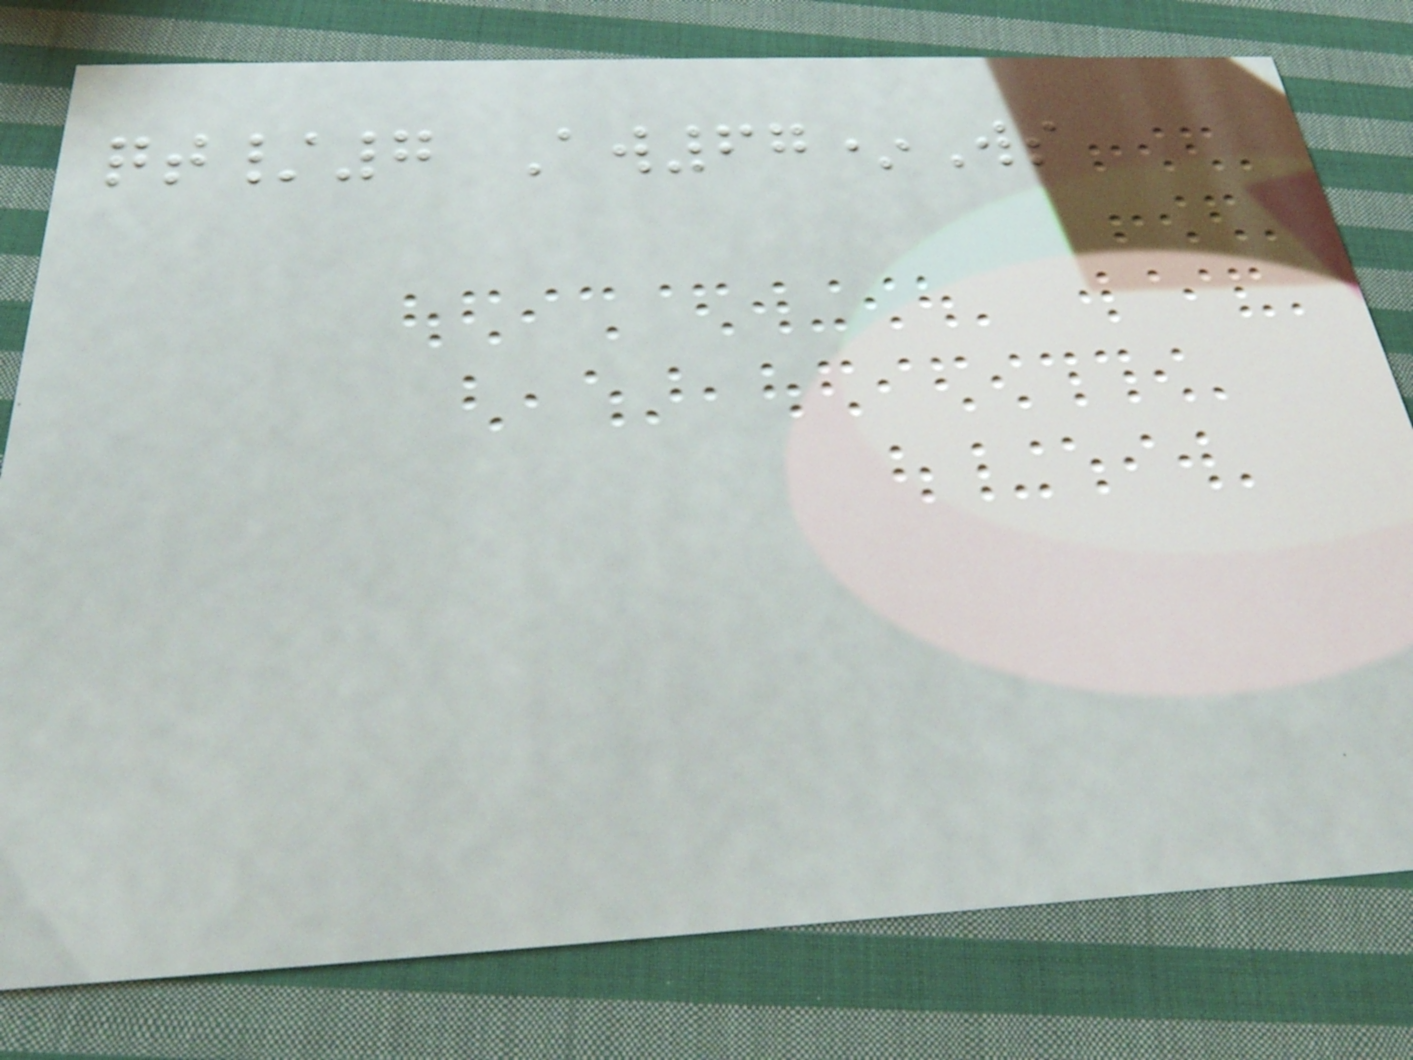qt/7 Aw67*Ws
